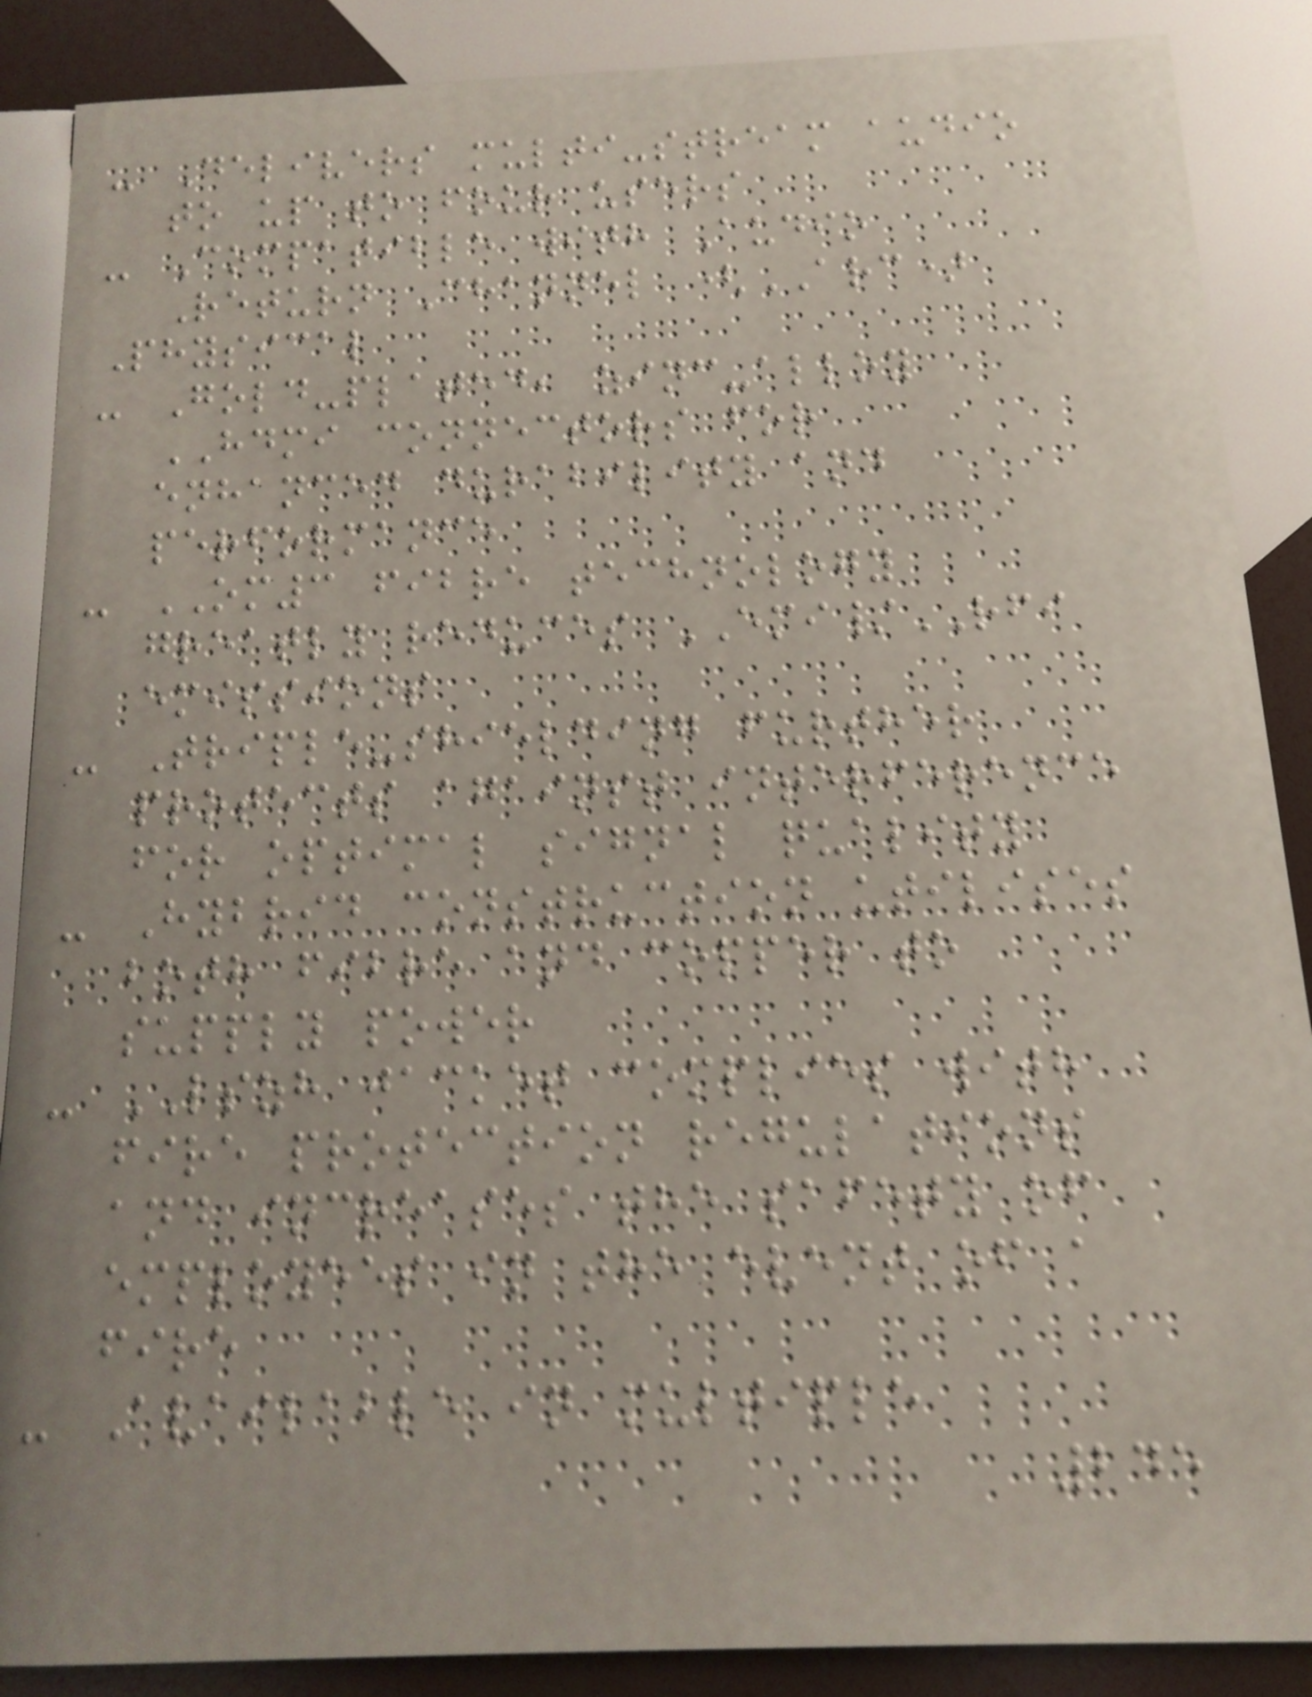- Delivers multi-stream audio
to up to four users
- Compatible with Audio
Return Channel (ARC)
Physical
- Gold-plated, zinc-alloy
HDMI connectors for
enhanced durability and
performance
- OM3 fibre technology
greatly reduces EMI/RFI
emissions
- Triple-shielding further
protects against interference
for optimal signal quality
- Hybrid construction utilises
both fibre and copper to
supply power
- LSZH jacket complies with
fire protection regulations
and increases the safety of
employees in the event of a
fire
- Available in multiple
245
